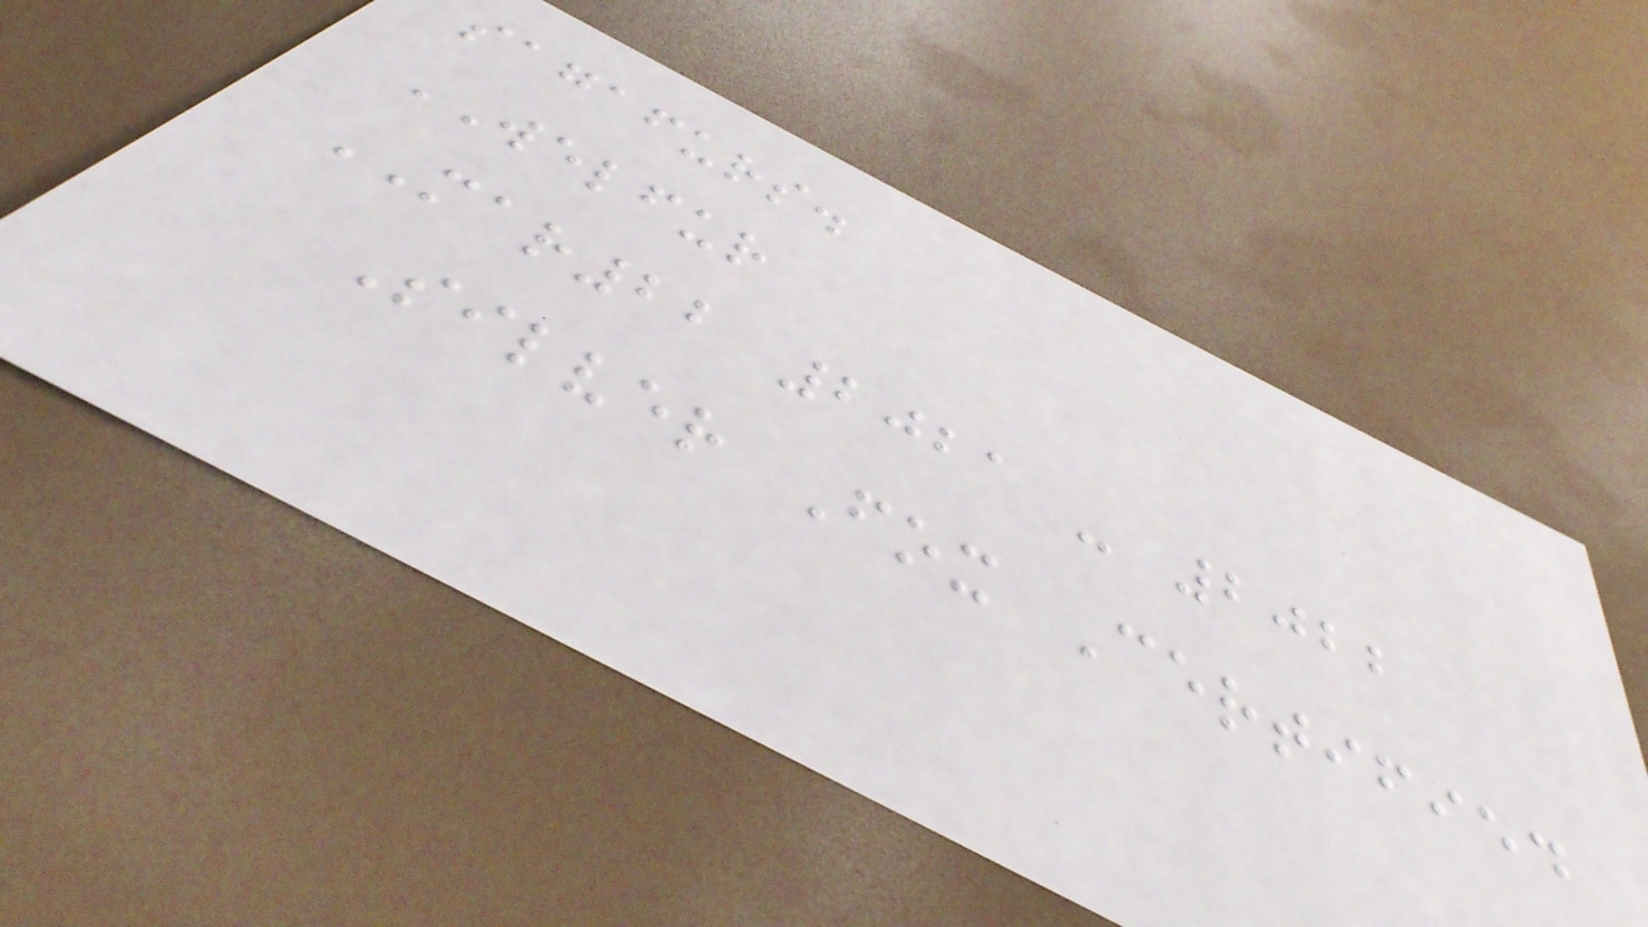sagafurs.
WELFUR
MAR22 2021 - 2022
Silver Fox Certified
